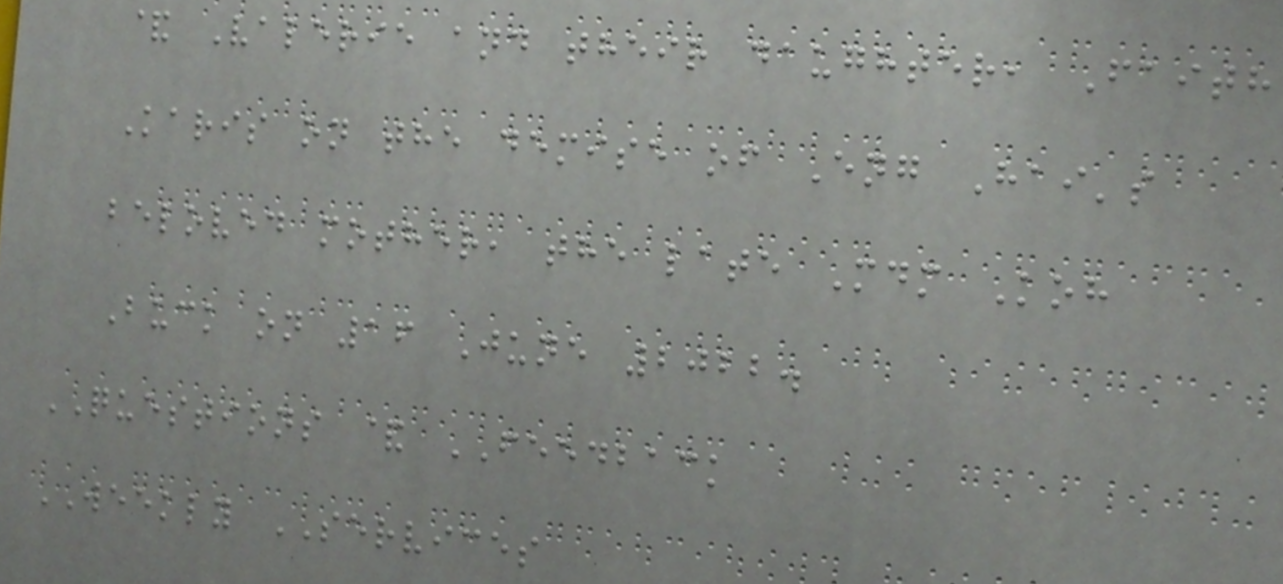& Valerie and their daughter, Faith
Karis on the demise of Eng Hai's
beloved mother, the late Mdm Koh
Buck on 16 June 2022.
QUESTIONS & FEEDBACK
WEEKLY SERVICES
